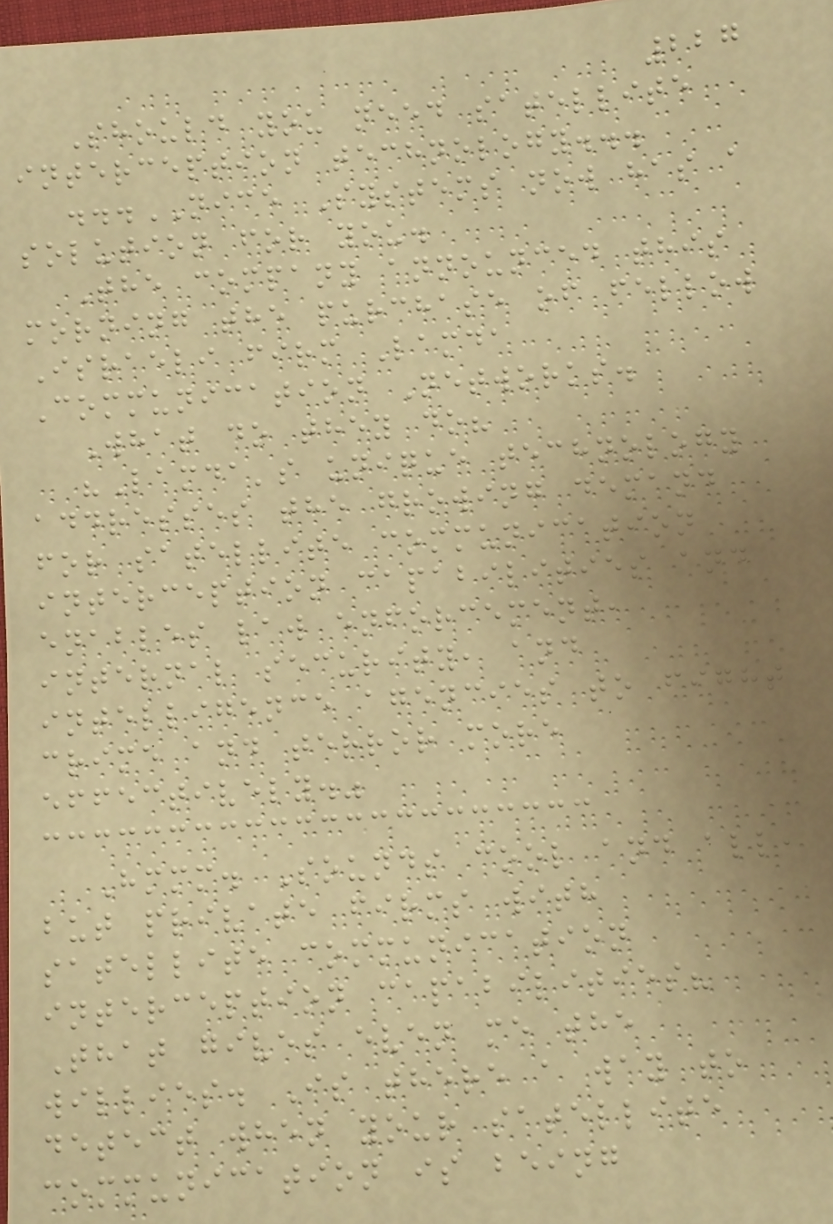227
Should you need satellite
interception technology...
...NICE Systems now has a
solution for you.
The company announced this
morning the purchase of fellow
Israeli firm Lamda
Communication Networks.
What do they do?
"Lamda's unique technology
addresses the growing demand
for satellite communication
interception capabilities and
enables law enforcement,
internal security, and
intelligence agencies to fight
crime and terror more
effectively."
Hmmm. Sounds cool and all,
but private firms with
satellite communication
interception capabilities?
That gives even me the
willies. Is there a way to
detect when your satellite
communication is being
